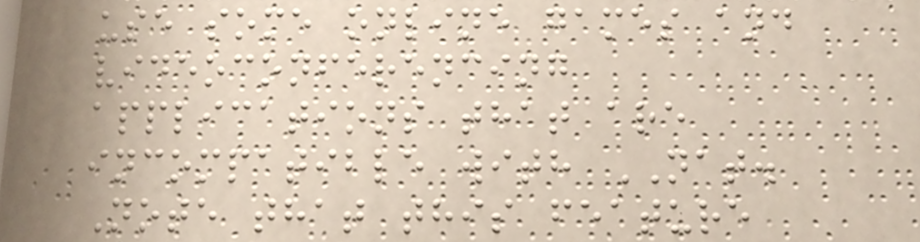use some online games and
videoconferencing
applications that are
incompatible with NAT.
Note that this feature
